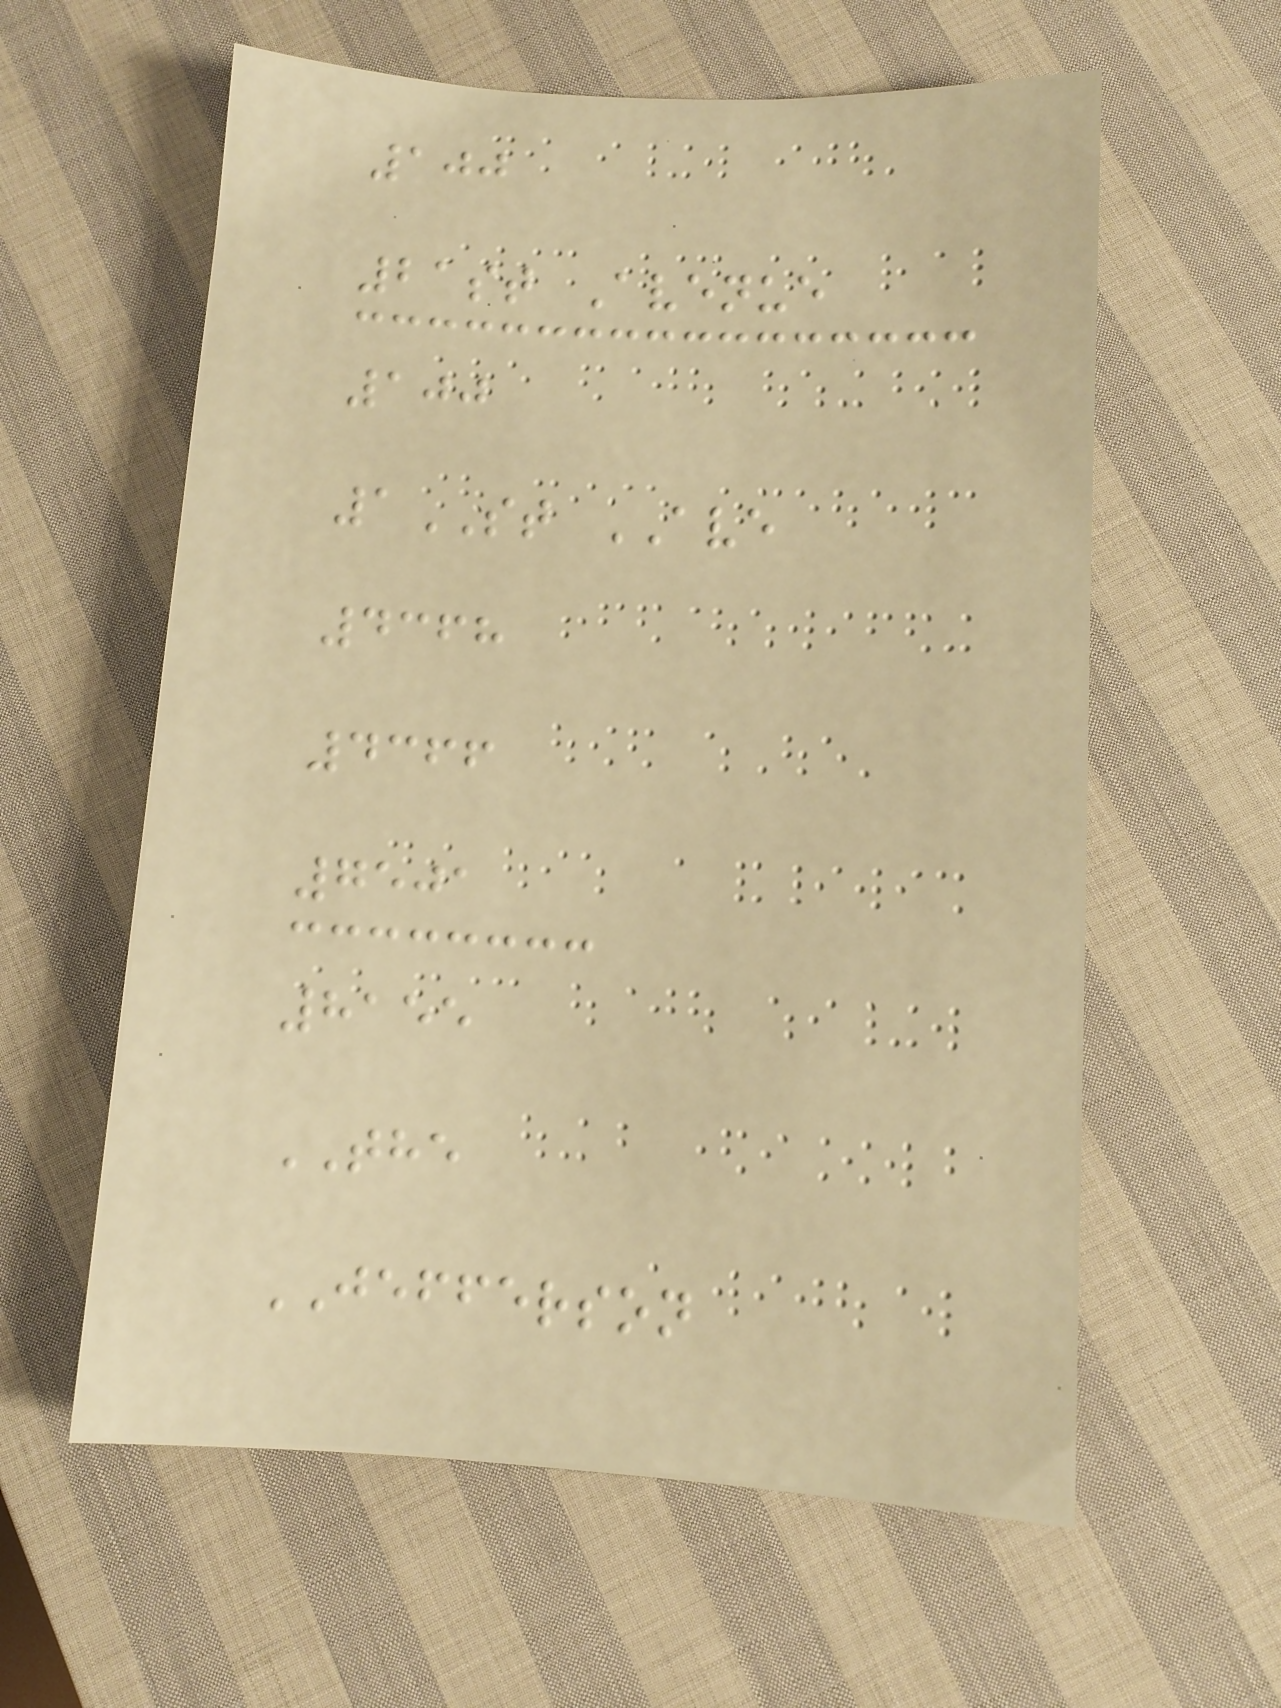100
21st Avenue
100
1ST AVE
4368
4366
7501
8155
THE
JEFFERSON
